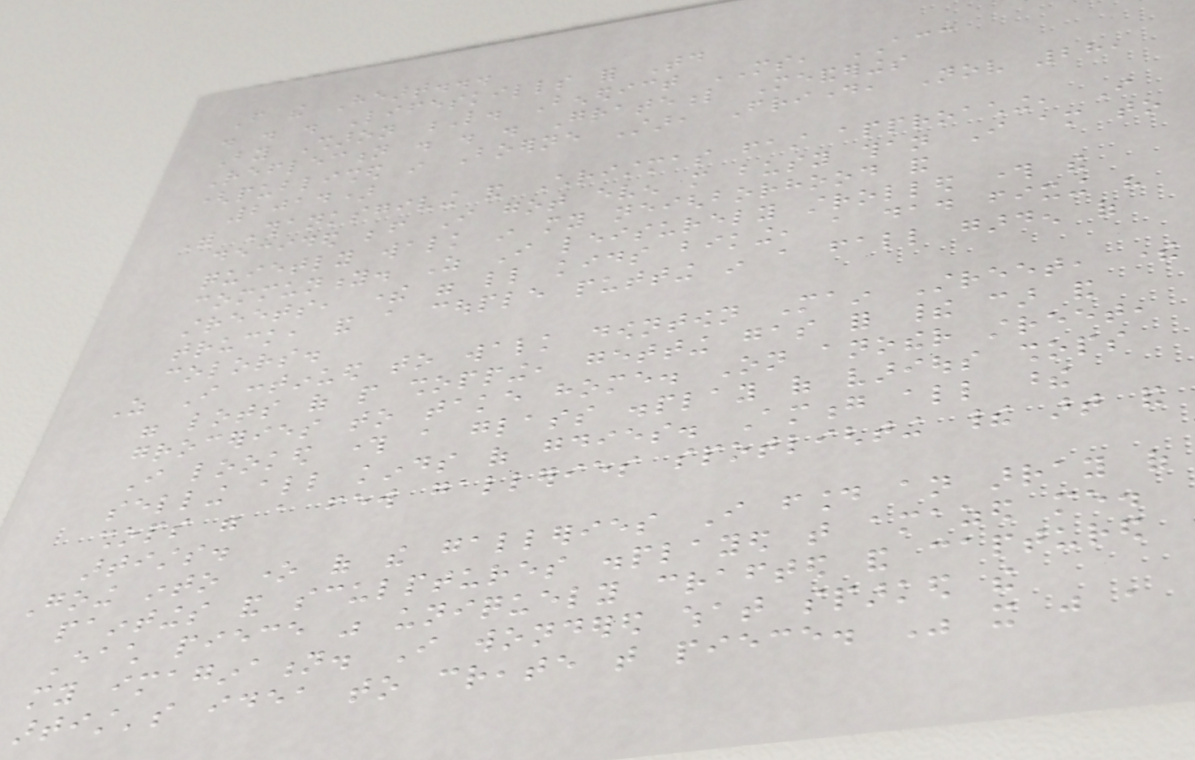From the Heart...
. . . Lifeskills for Today
By Sharon L. Benedict MS, ACC
Reflection . . . Grateful Meanderings
(published in Boerne Star, Friday, Nov 28,
2014)
With Thanksgiving and Christmas fast approaching, I
decided before I got even more busy than I am to
quietly walk in my neighborhood and
community. As I leisurely strolled through the
streets, there were little kids biking, a dad fixing his
truck, and a couple putting in a fall garden of
colors.
As I continued to walk downtown Main Street, there
were lots of people shopping, getting gas for their car and
groceries to take home. On another street,
I looked through a glass display of various shops
selling all kinds of goodies. Among all these
shops were a few galleries spotlighting their art and
artists.
Going into one of the galleries I found an array of
paintings and sculptures displayed that amazed me.
Each piece was uniquely crafted and captured
my imagination. I wondered what sparked the
artist's idea to create that piece. Was it just a
